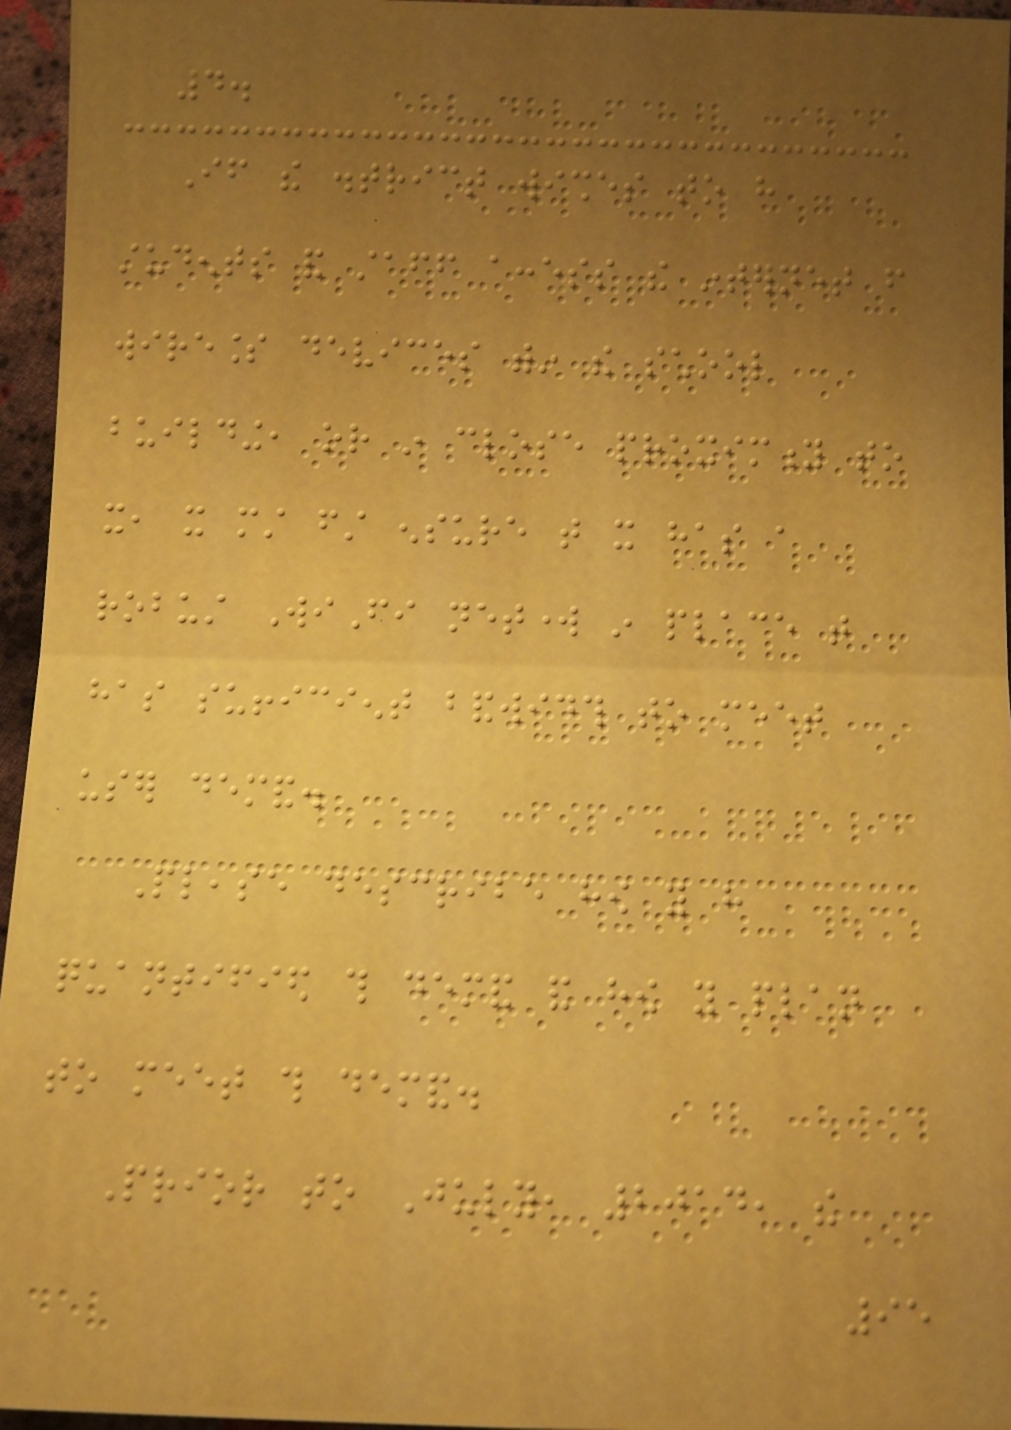4.
If the district wishes to have
students and staff access the internet from
wireless devices within the school
building, or in close proximity to
it, it must first ensure that it has a
robust WiFi network in place that
has sufficient bandwidth to meet
user demand.
Please describe how you have
quantified this demand and how you plan
to meet this demand.
Prior to July, 2014, the
95
